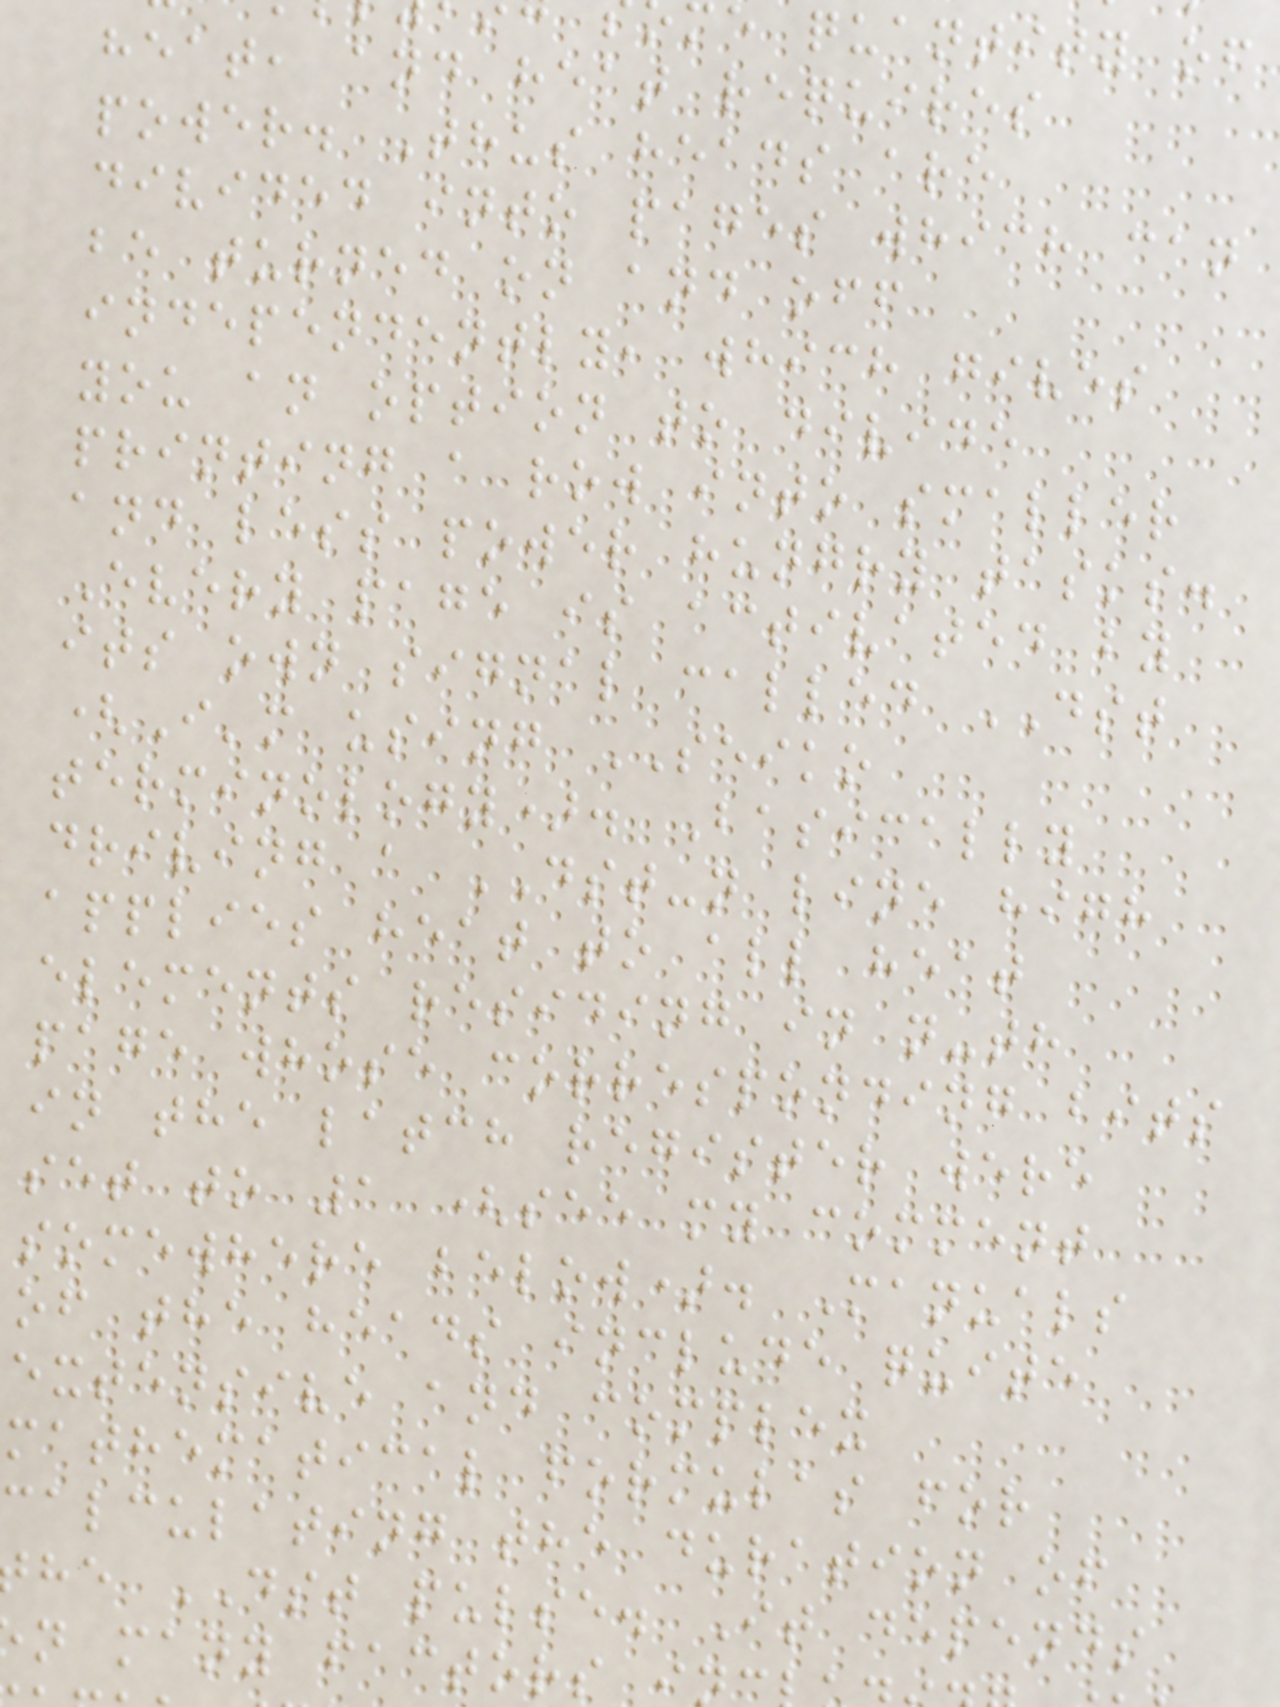e quantity of
heat, and heat requires
power. Thus heads are
divided into pages which can
be turned on and off
independently, which gives
you an option to divide
printing a row into smaller
and less power hungry tasks.
Every page is activated by
its own signal called DST
(I'm using SEIKO
terminology). Basically
driving a DST-n line high
applies heat to all heat
elements residing in n-th
page whose corresponding bits
in the latch register were
set to 1 (see my comment
somewhere below). Manuals
of the heads include quite
extensive and complex
mathematical formulas for
calculating the duration of
he DST pulse. It depends
n many factors i
